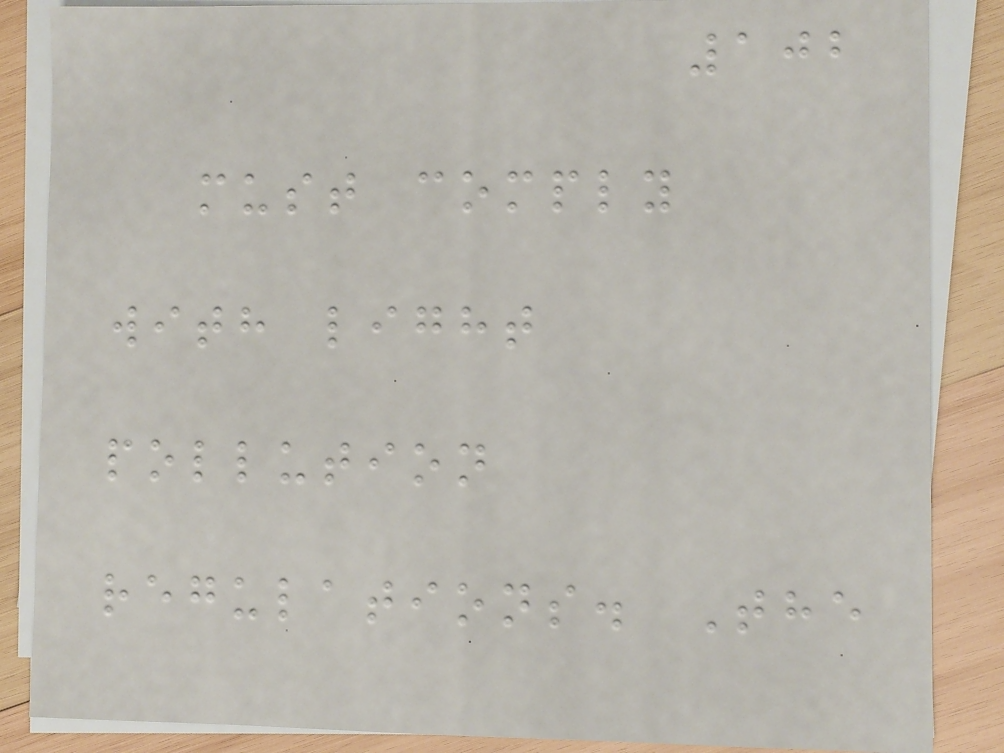102
must comply
with light
pollution
regulations. The
